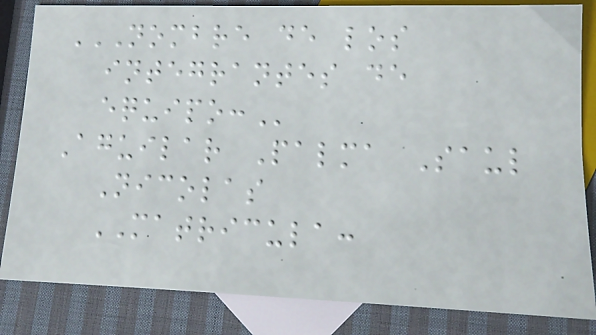NOMBRE DE LOS
INTEGRANTES DE
EQUIPO:
Aguilar Palma Saul
Nicolas
MATRICULA:
